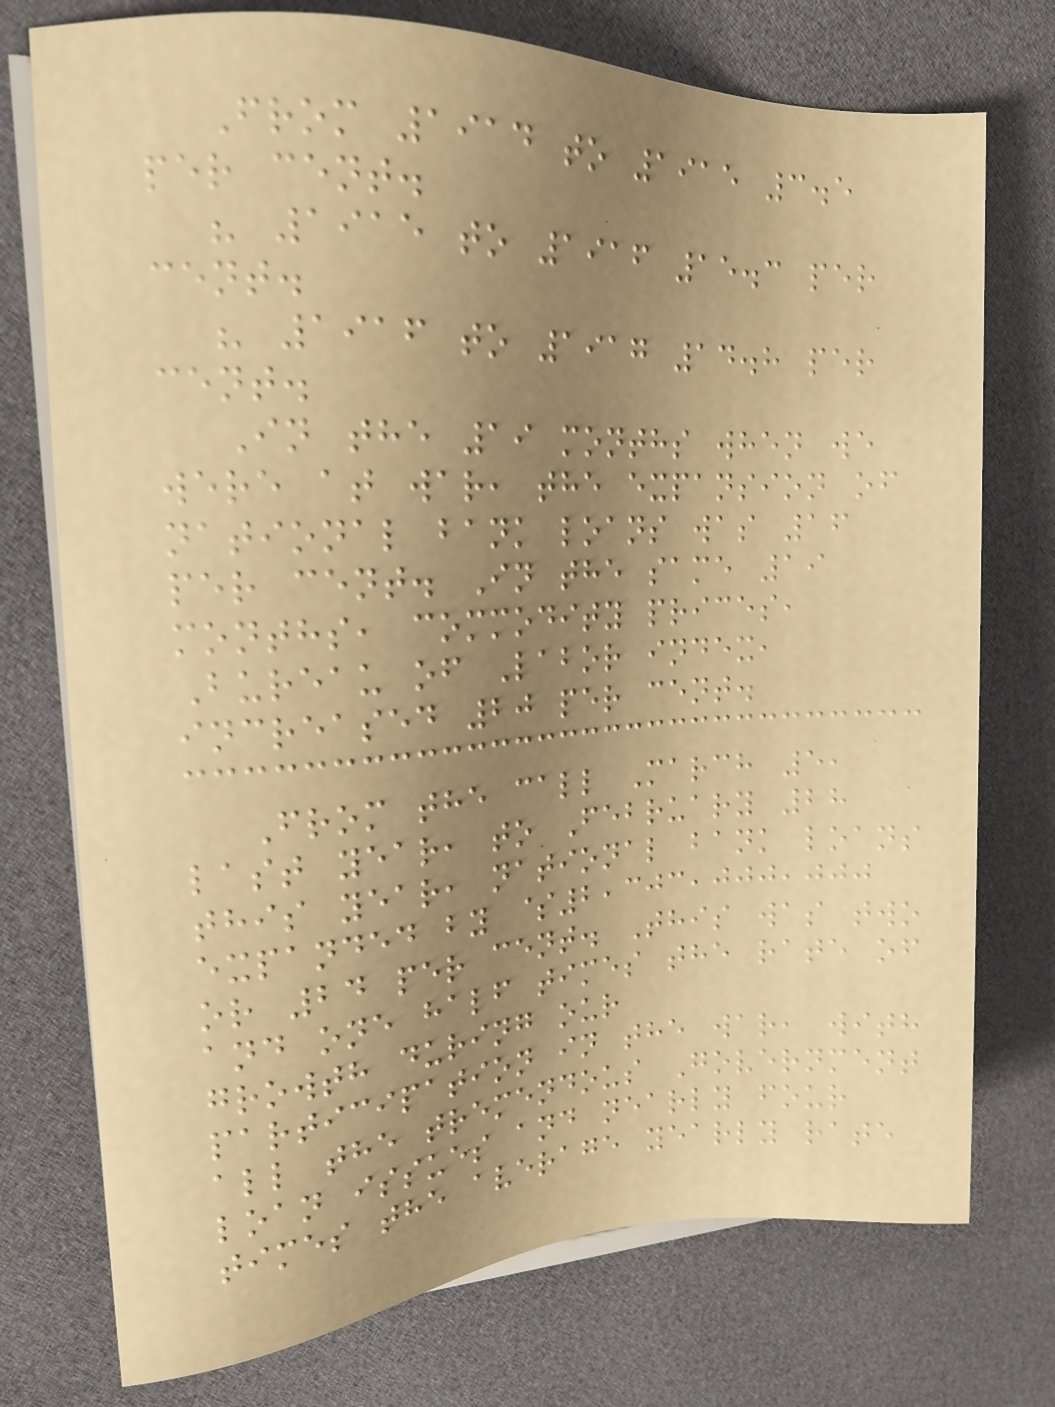From 1914 to 1915 3.5
per cent.
" 1915 to 1916 15.3 per
cent.
" 1916 to 1917 14.8 per
cent.
In the 19 months when we
were at war, the expansion of
national bank loans was 16
per cent. In the same 19
months, commodity prices,
Bureau of Labor index,
increased 20 per cent.
From the call March 5,
last year, to February 28
this year, national bank loans
expanded by $2,303,000,000
or 24 per cent. This was two
and one half times the rate of
growth during our
participation in the war, with
all the tremendous Government
loan issues and nearly four
times the average yearly rate
